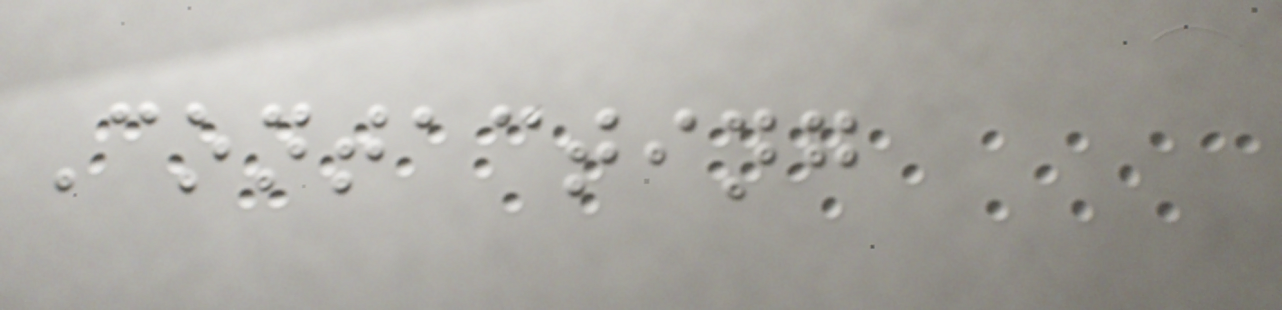Contacting
